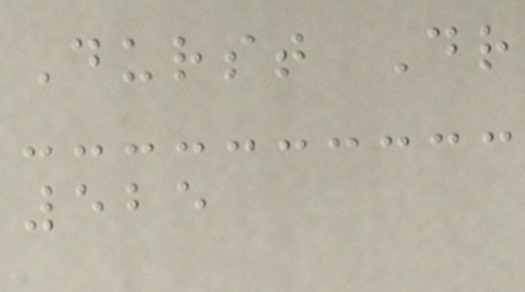Durst Dr
525
